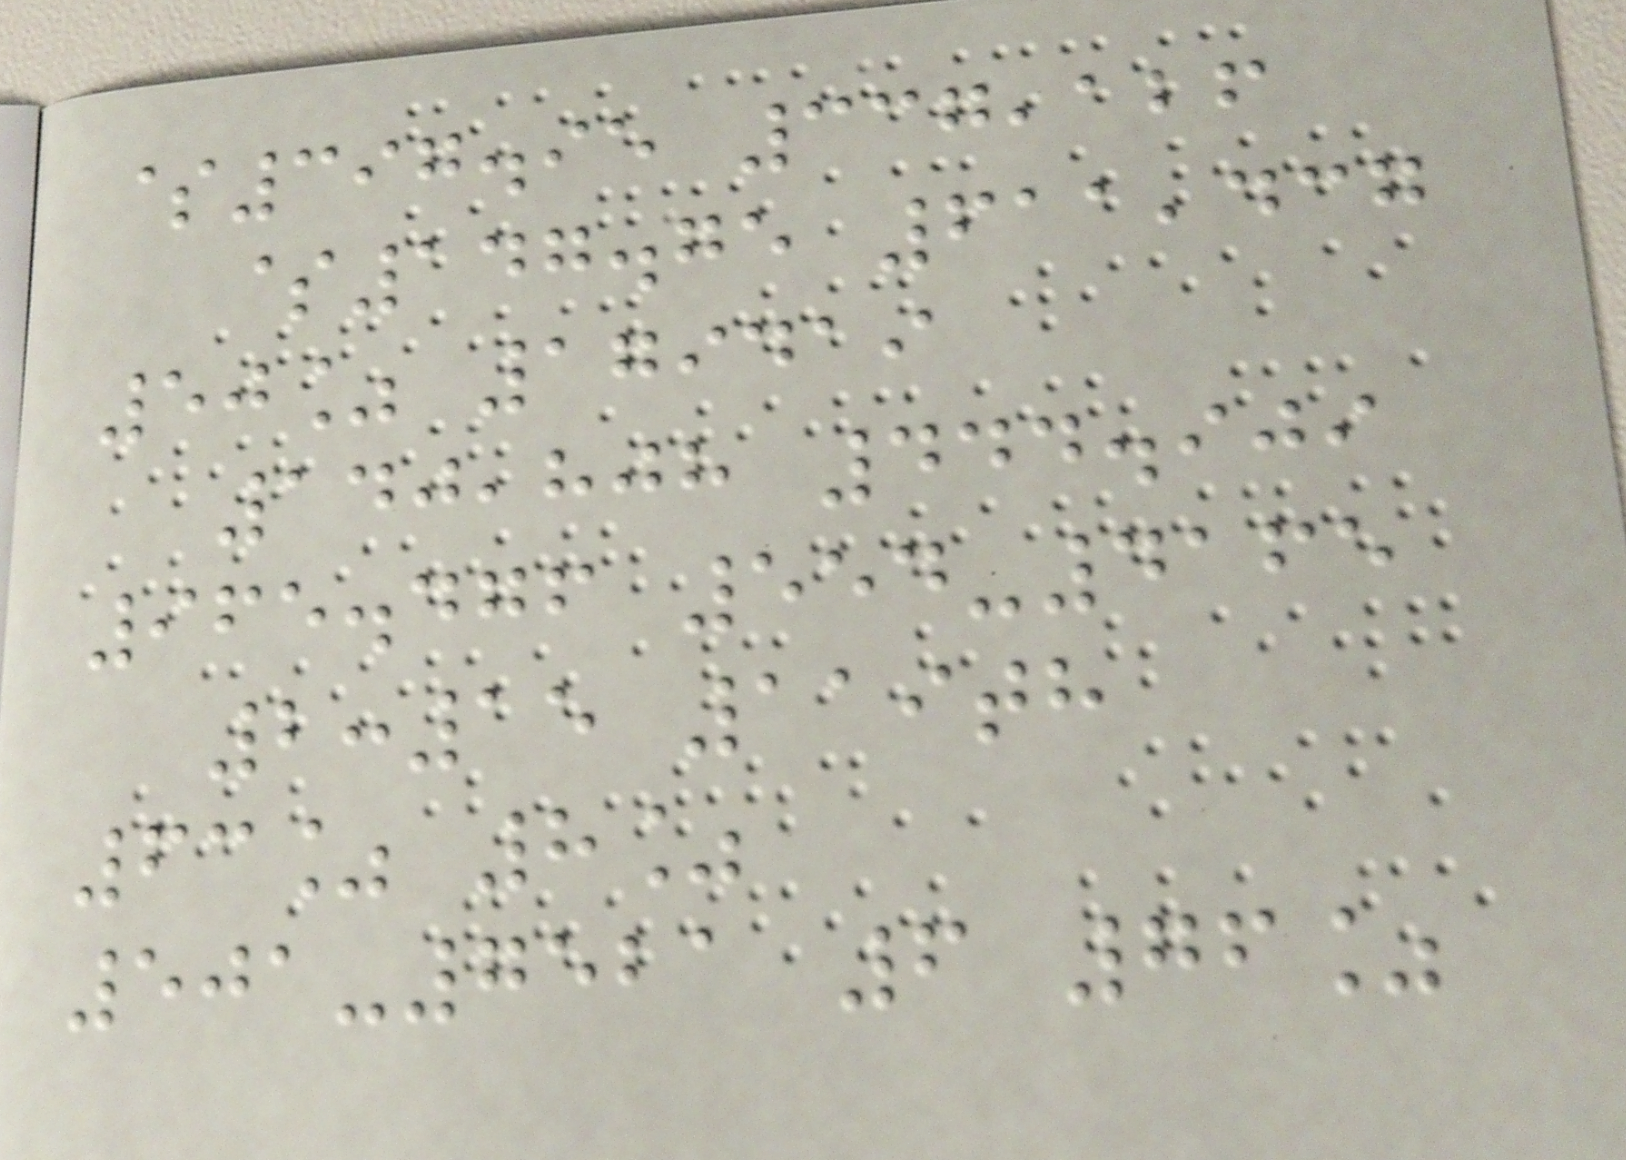$397.95 337,126
$147.75 611,437
50% 179419
140,808 444.909
965.476 554-4165
2:15 119th
63% 8%
501-7521 6 76%
